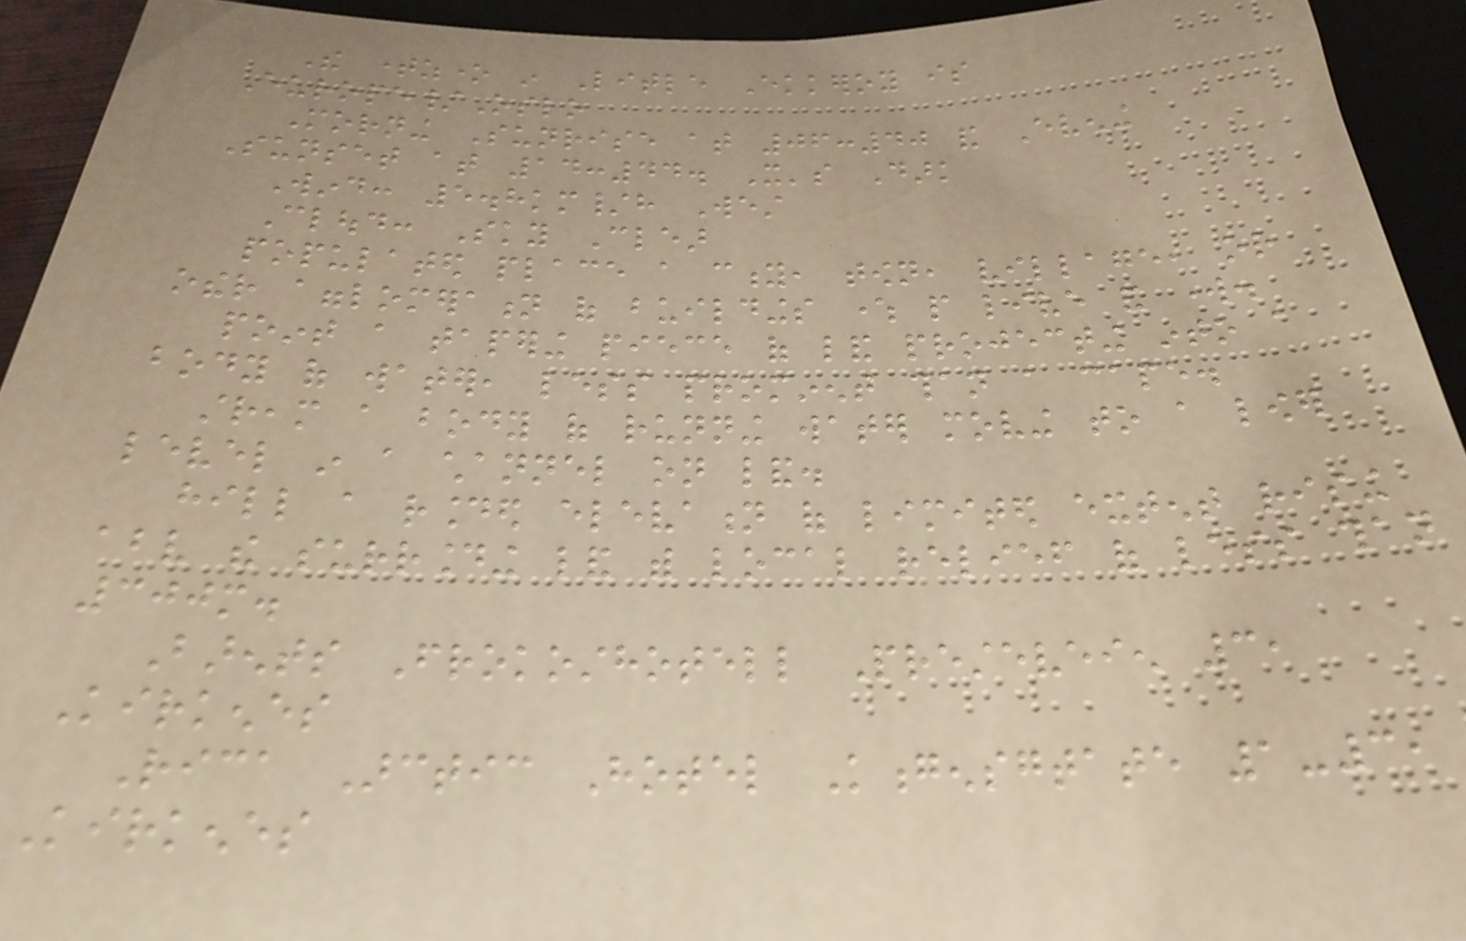The timezone in Litle Ekkeroy is
Europe/Oslo
Morning Sunrise at 06:40 and Evening
Sunset at 14:44. It's Dark
Wind: 5.8km/h West
Cloud: Sky Clear
populated place a city, town, village, or
other agglomeration of buildings where people live and work.
point a tapering piece of land projecting into a
body of water, less prominent than a cape.
stream a body of running water moving to a lower
level in a channel on land.
hill a rounded elevation of limited extent rising
above the surrounding land with local relief of less than
300m.
Barents Frokosthotell Presteveien 3,
Kirkenes
Rica Arctic Hotel Kongensgtate 1-3,
Kirkenes
